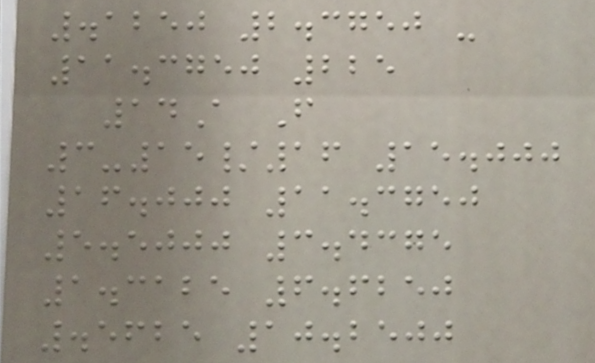.1250 2.3750 -
11.3750 225
14A F
3-15/16 15.000
16.000 11.3750
5.5000 3.4375
1.3125 6.6250
.5625 10.2500
